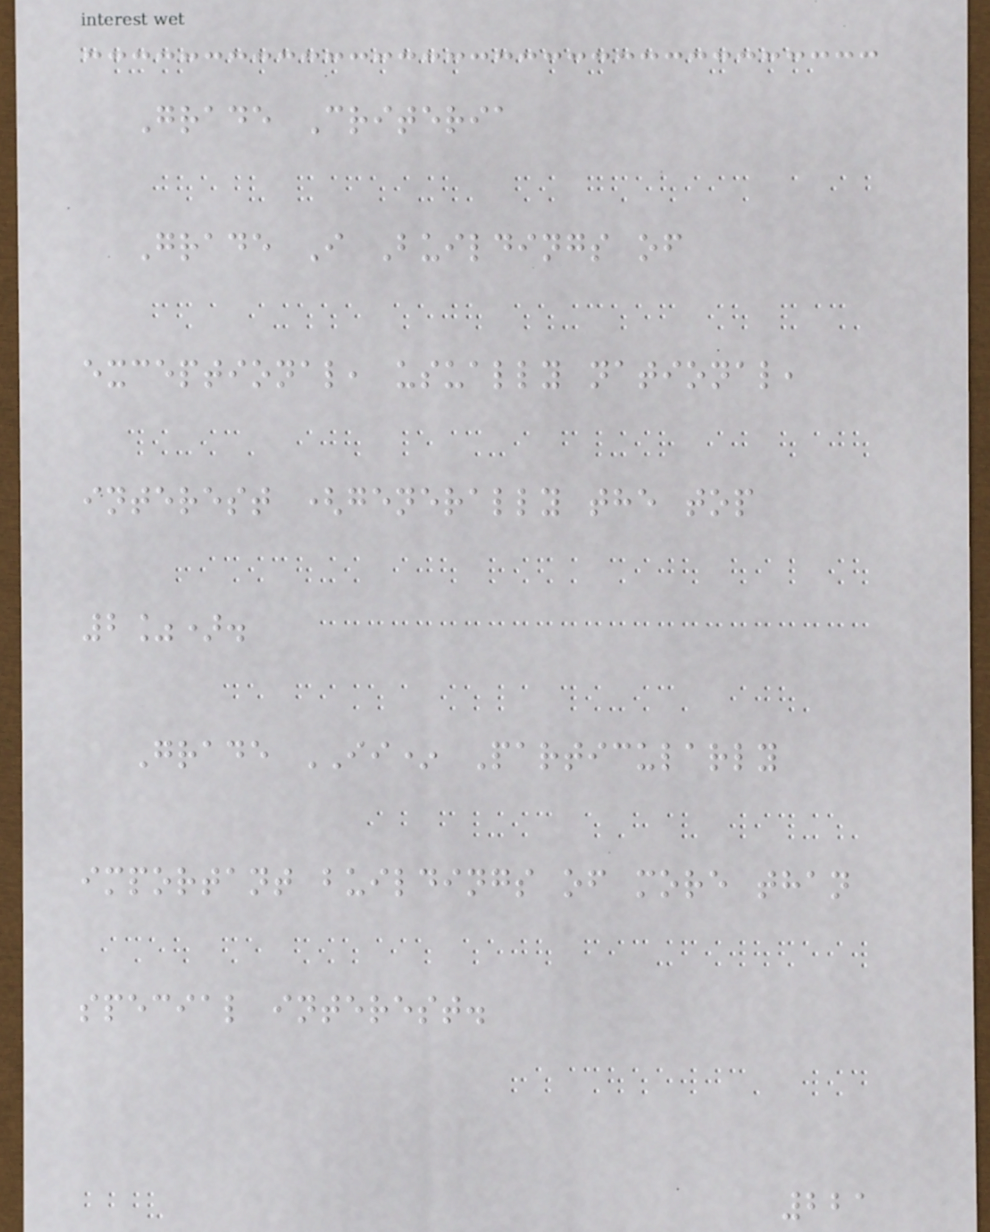Grade Criteria
Grade I Buildings of
exceptional, usually national,
interest (generally the top
2%).
Grade II* Particularly
important buildings of more than
special interest.
221
